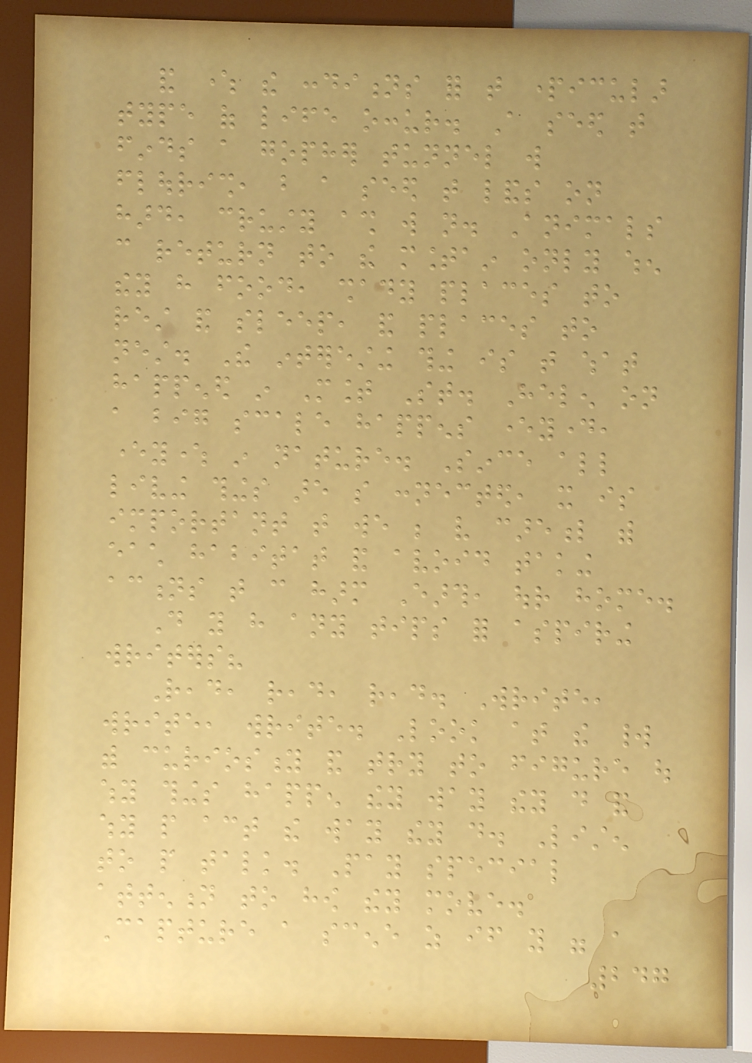and where the conditions for that particular
type of life occur. A seed that
finds a gopher tunnel will
flourish, but a seed that lands on
hard, crusty ash will not. Animals
can return to the mountain only when
they have food, shady places to
rest and sleep, and places to
nest. The interesting thing is that what
happened in Mount St. Helen on
a big scale happens everyday,
everywhere in nature. Since all
living things are so connected, it is
important that we be very careful with
each habitat and avoid taking
actions that can harm Earth, our home.
Do you have any tips for aspiring
writers?
Read, read, read. Write,
write, write. Look at the world
with curiosity and try to figure out
why things happen they way they do and
why people act the way they do. Listen
to people talk. Pay special
attention to how they move.
Capture a scene as if you were a
247
